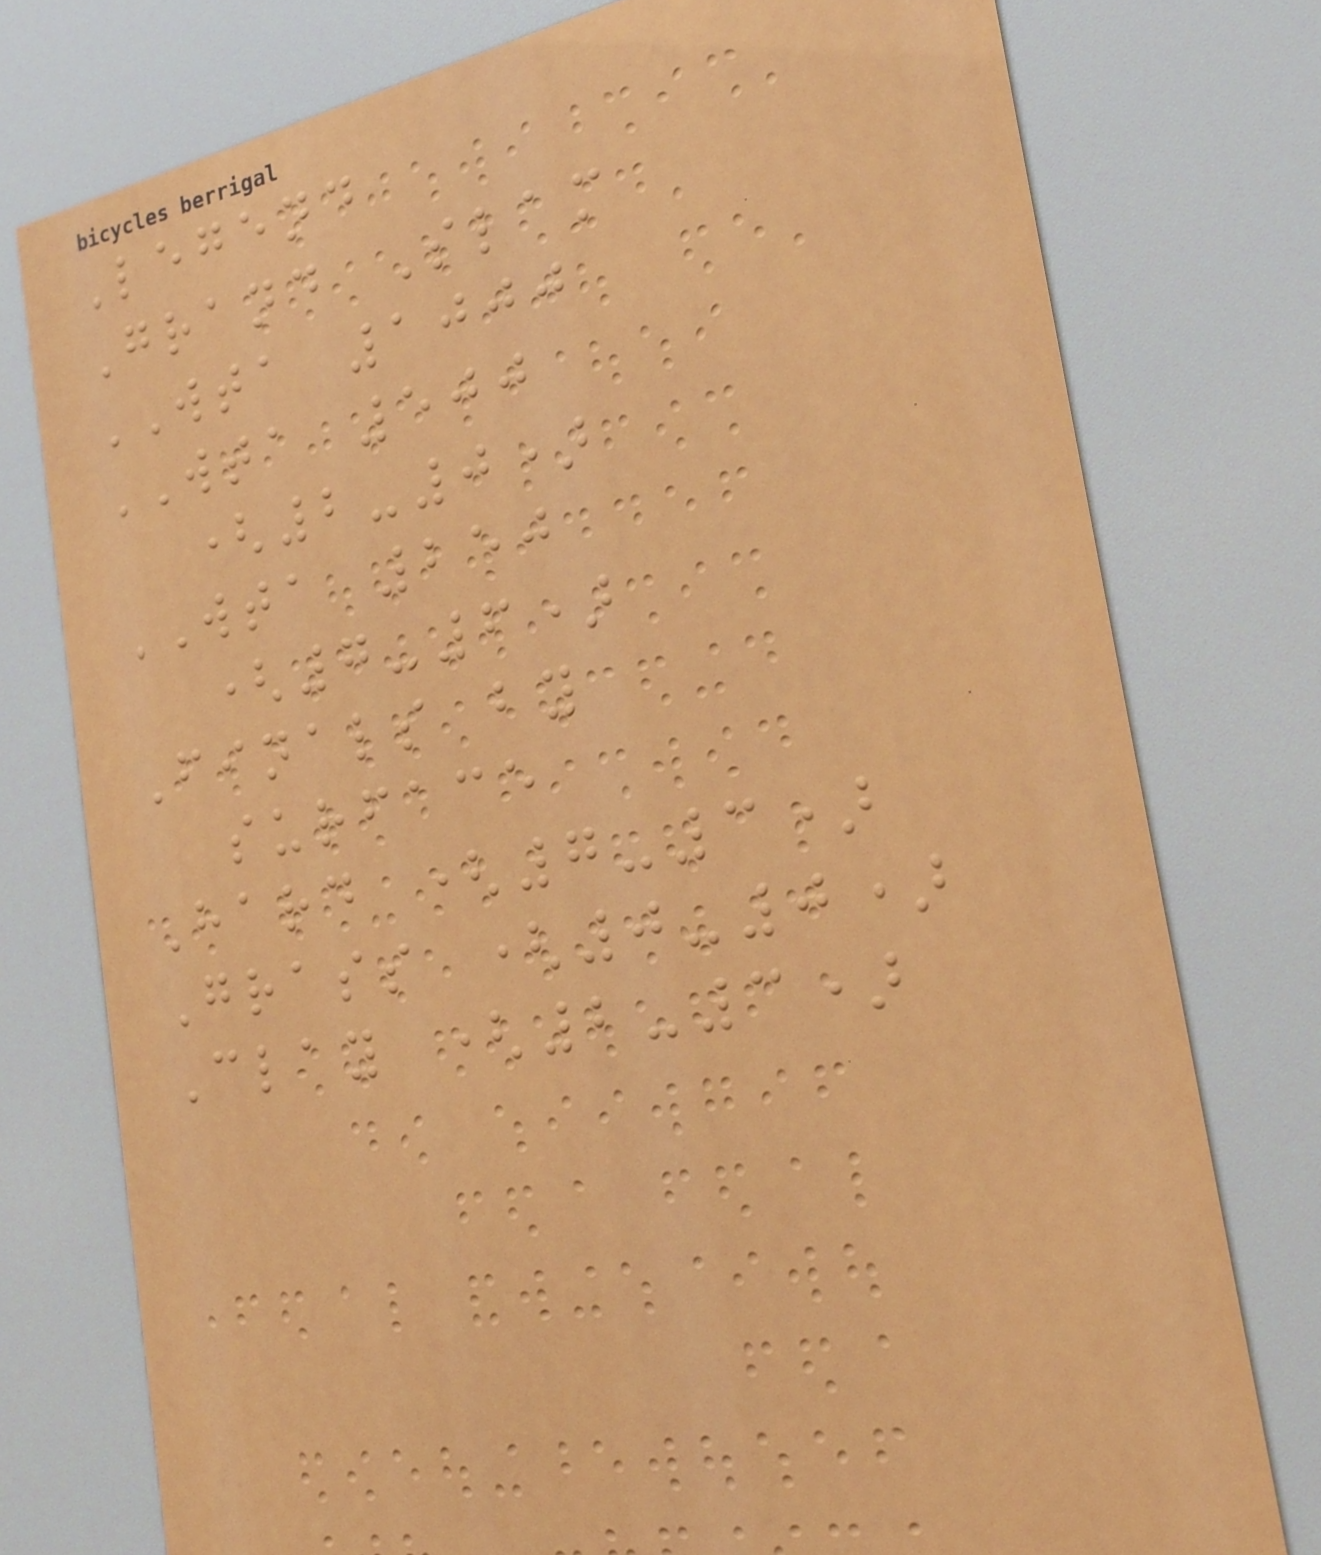Legend
Grand Slam
WTA 1000
WTA 500
(2-0)
WTA 250
(7-6)
Finals by
surface
Hard (7-3)
Grass (0-0)
Clay (2-3)
